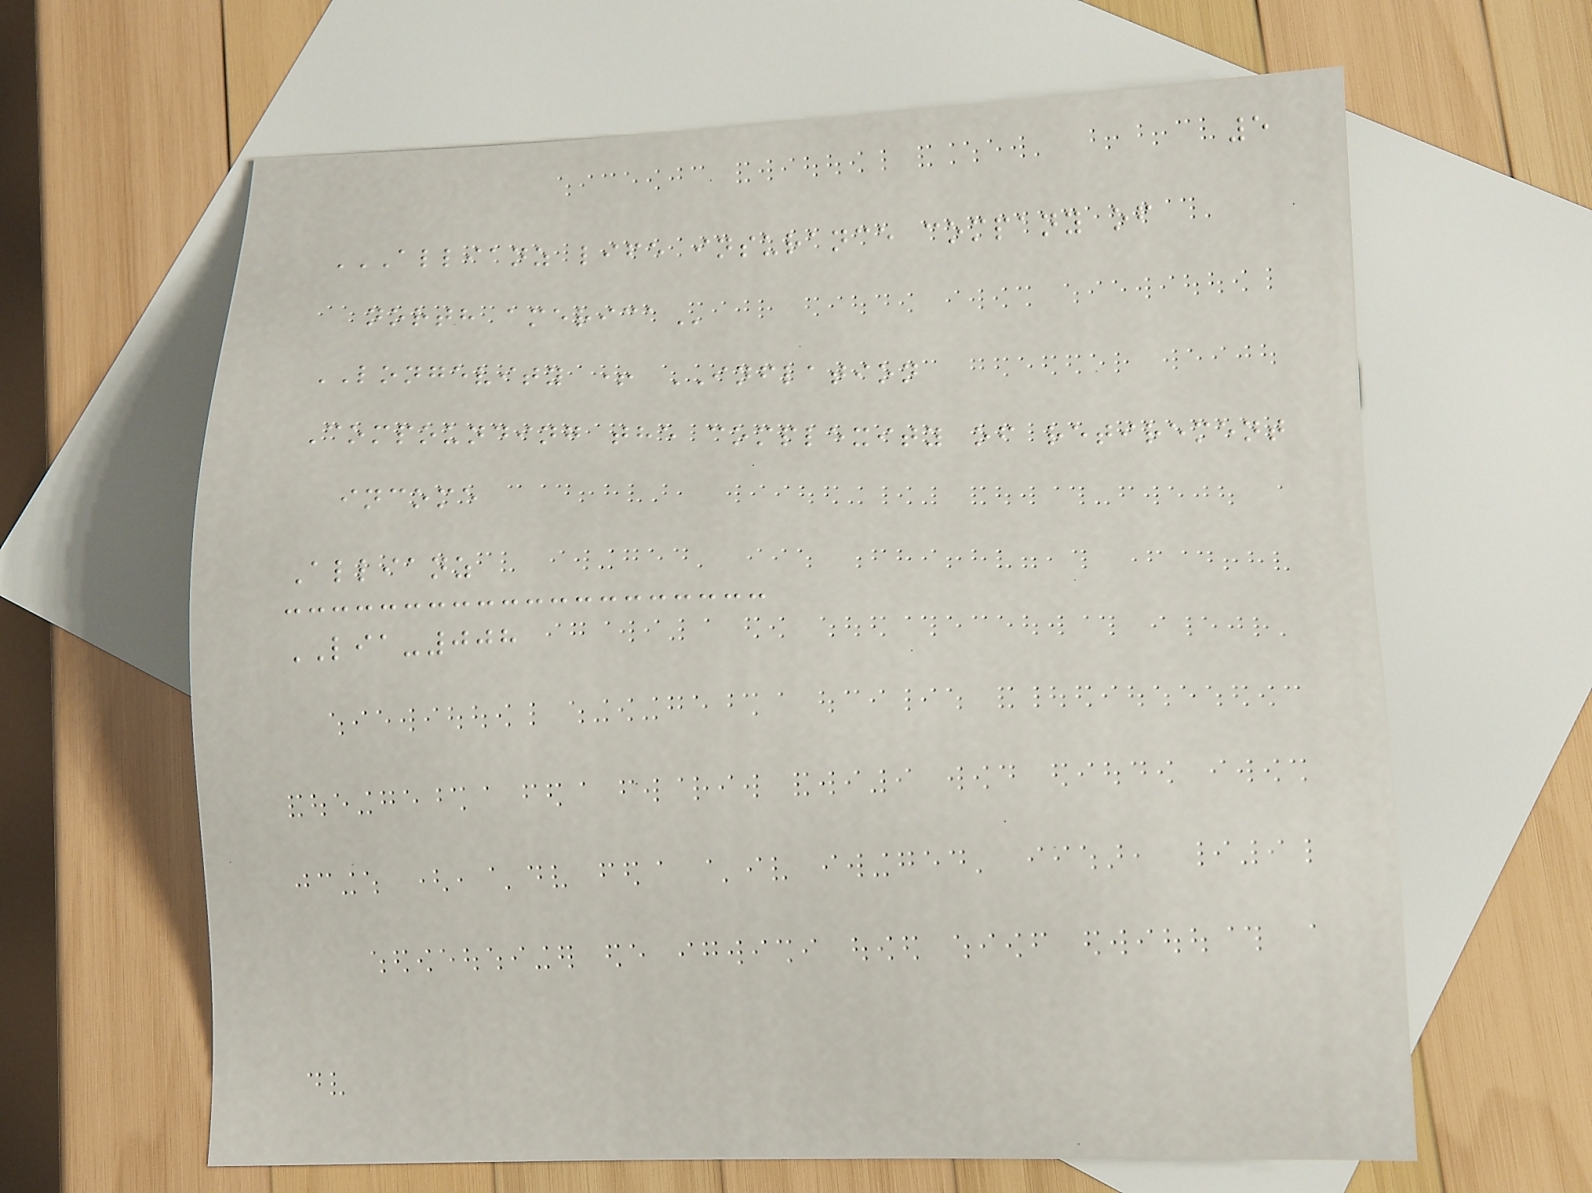5
ALLIANZ LIFE INSURANCE COMPANY OF
NORTH AMERICA
LONGEVITY + INFLATION
Compounding the complexity of retirement
income
Allianz
LIA-008
